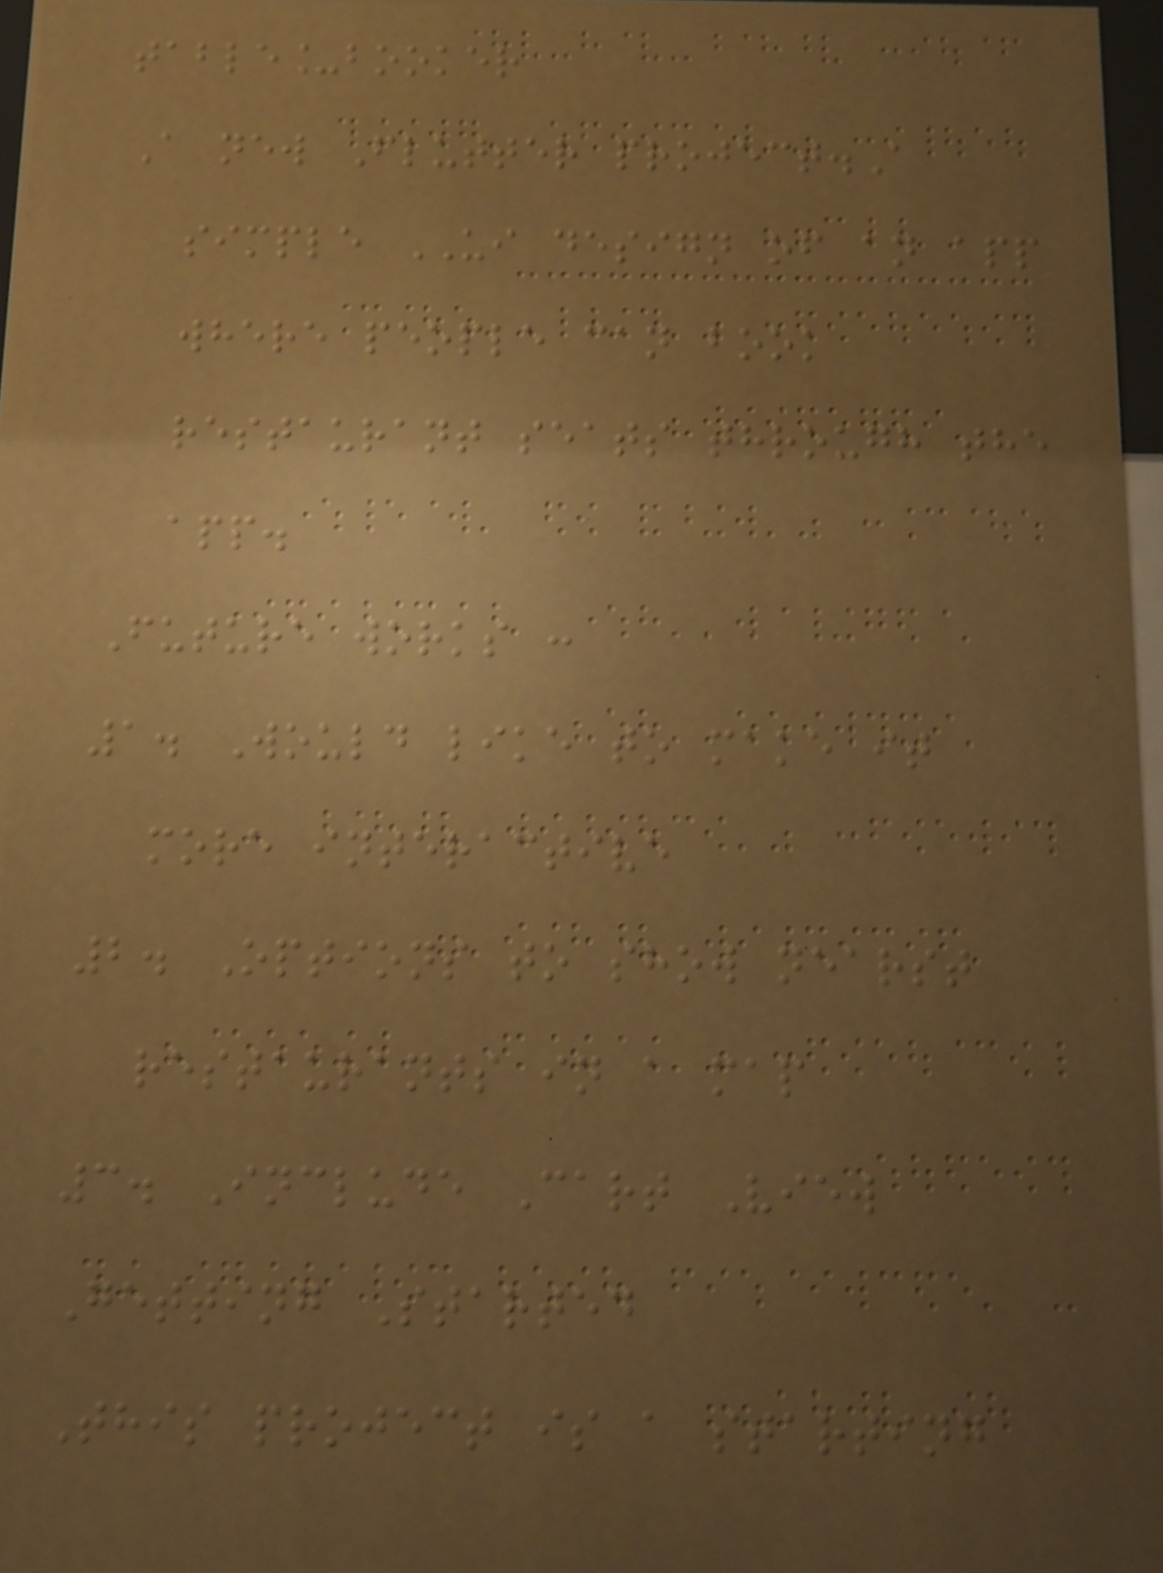table_booker
A new Flutter project.A
simple UI design of an app
where people can book
restaurant seats through the
app.
Future works :
1. Would like to make it
more interactive
2. Options to show nearst
restaurants in a map
3. Include Cart View
Getting Started
This project is a starting
